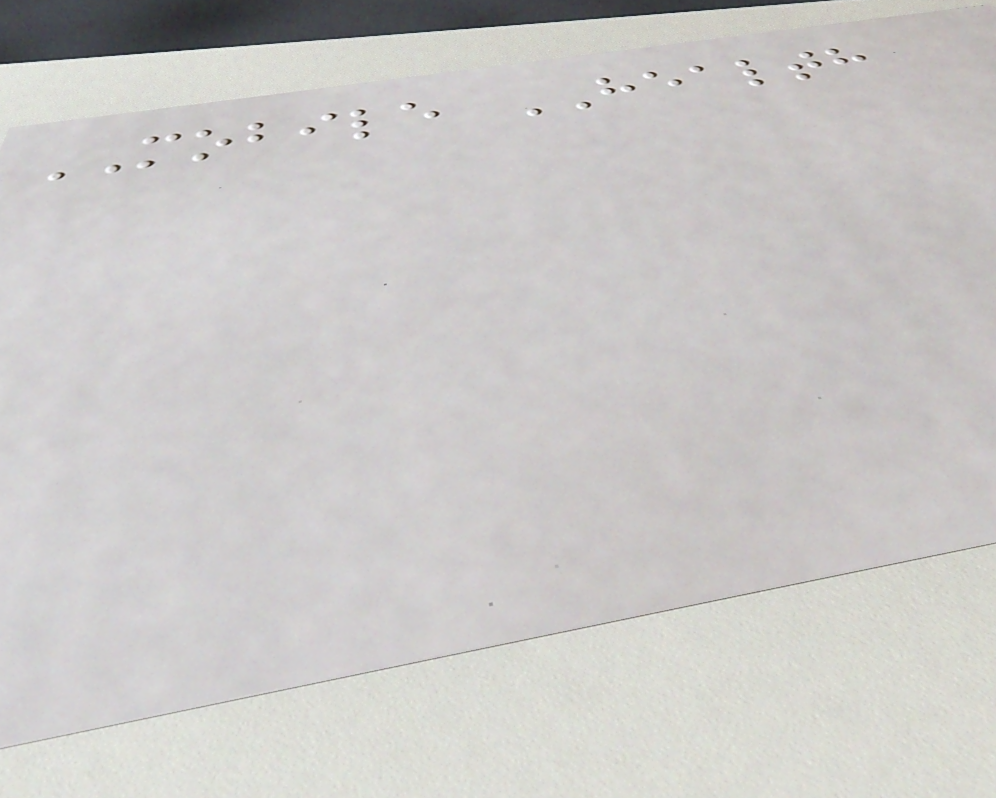MOBILE HEALTH
